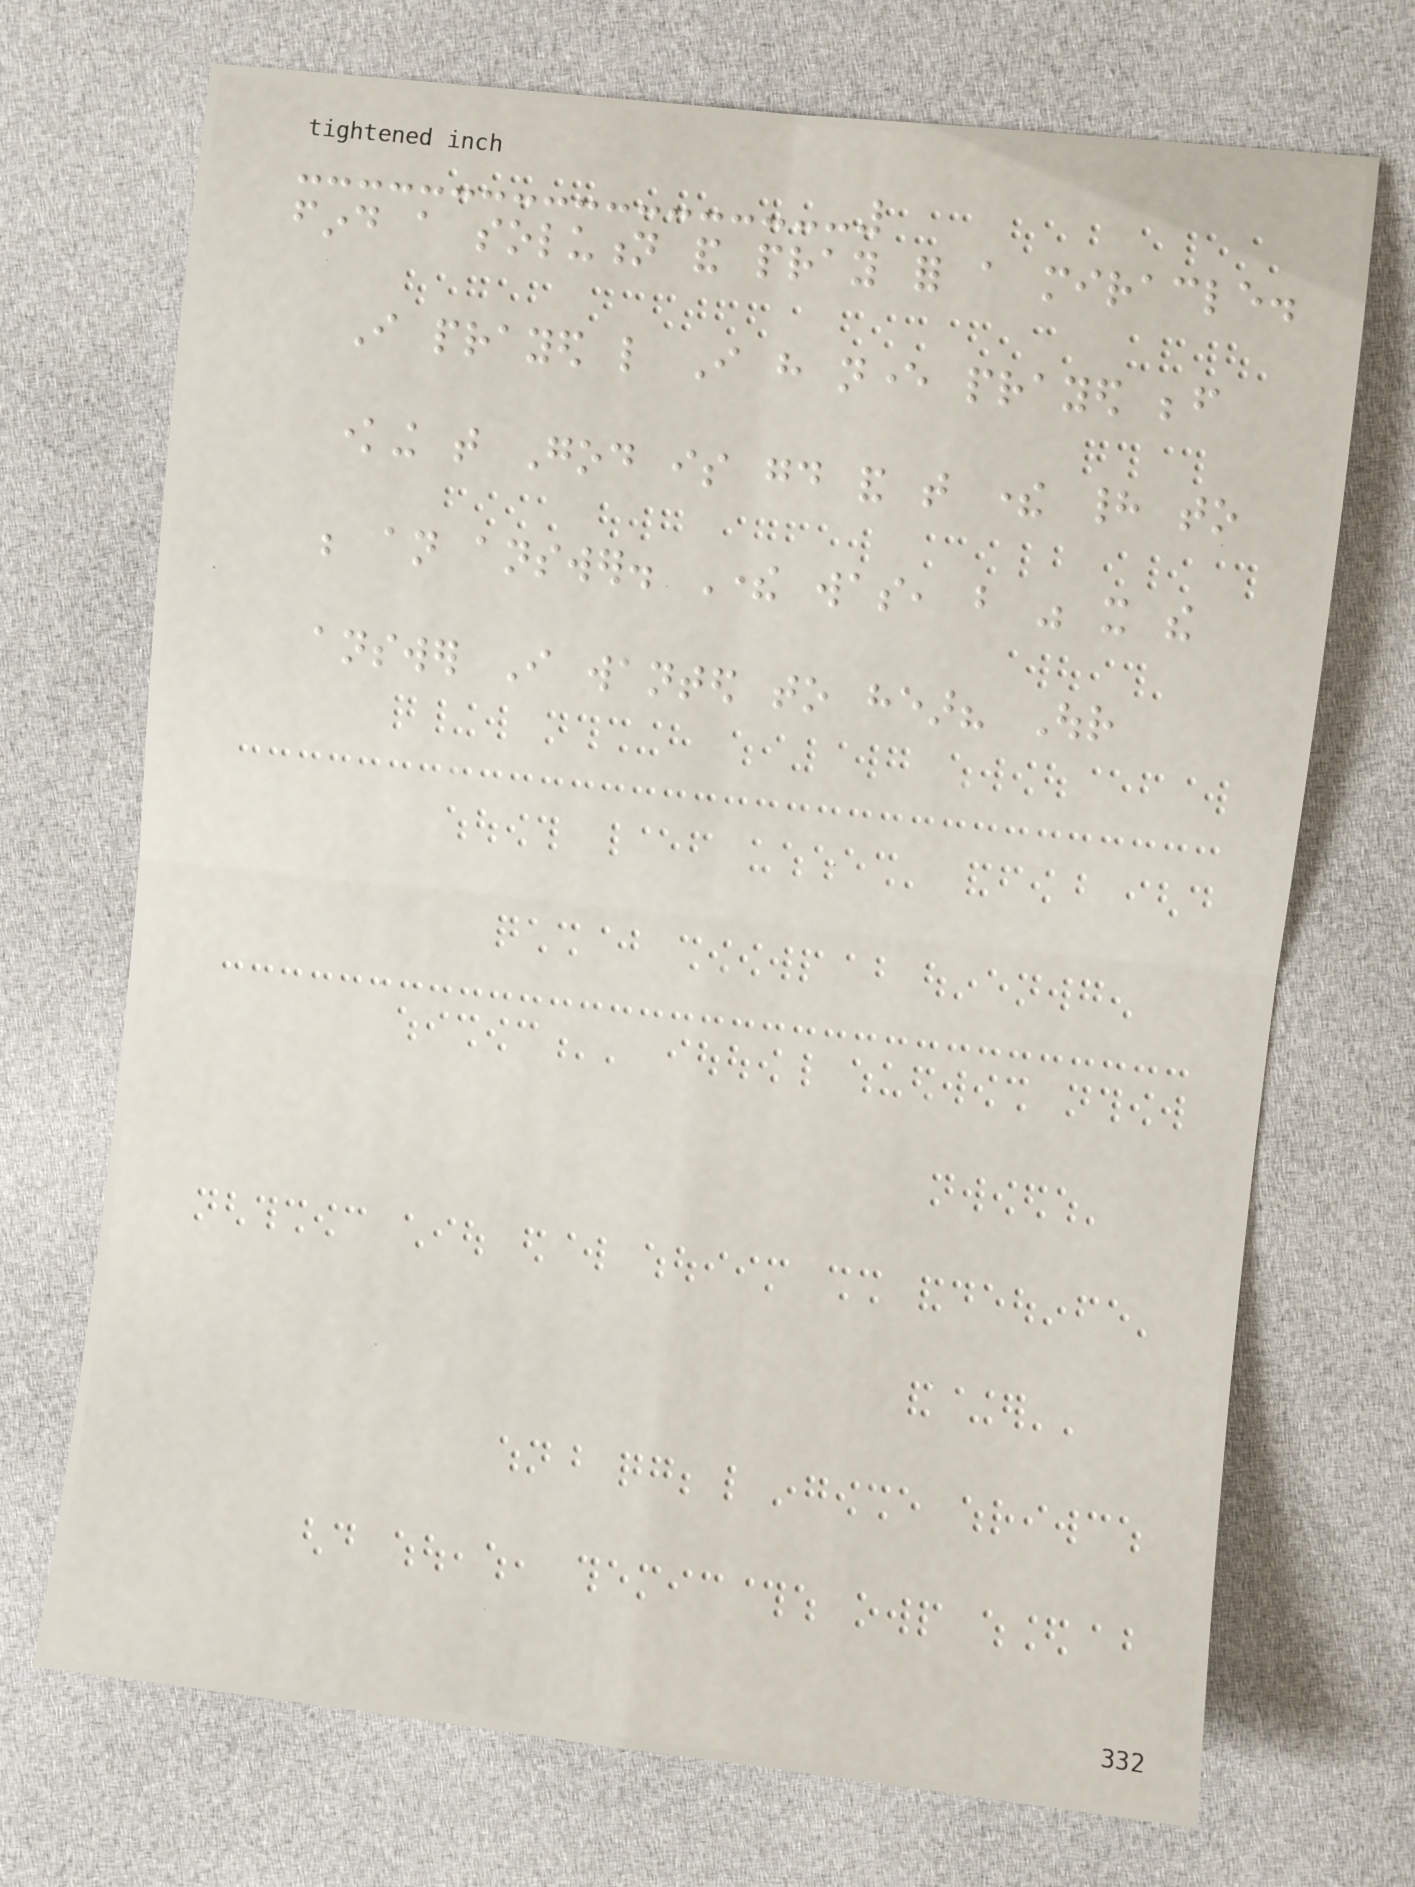find a solution and pray for a miracle.
I prayed like I have never prayed before
knowing that God is good and that there had to
be an answer. There was, but was it the
answer I wanted to hear? Our
